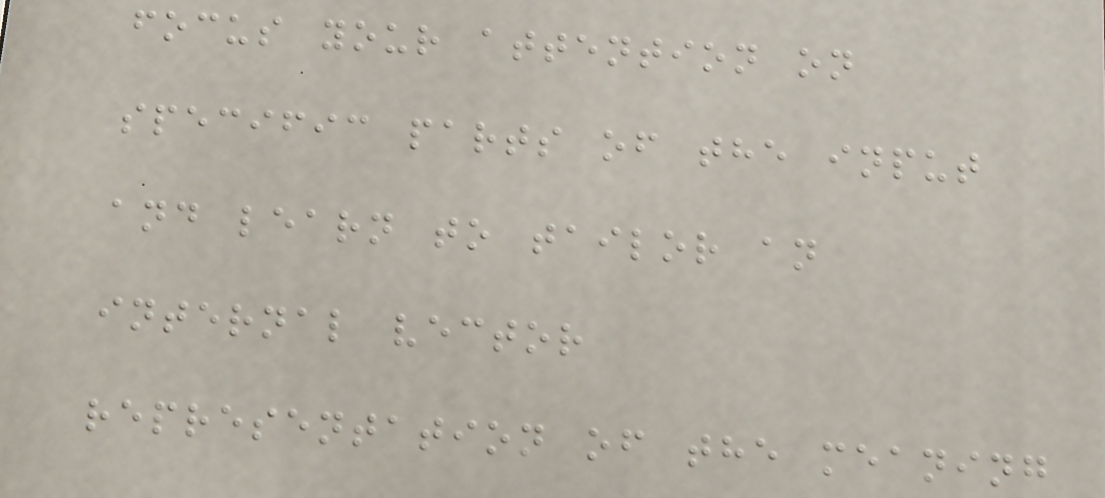focus your attention on
specific parts of the input
and learn to tailor an
internal vector
representation of the meaning
